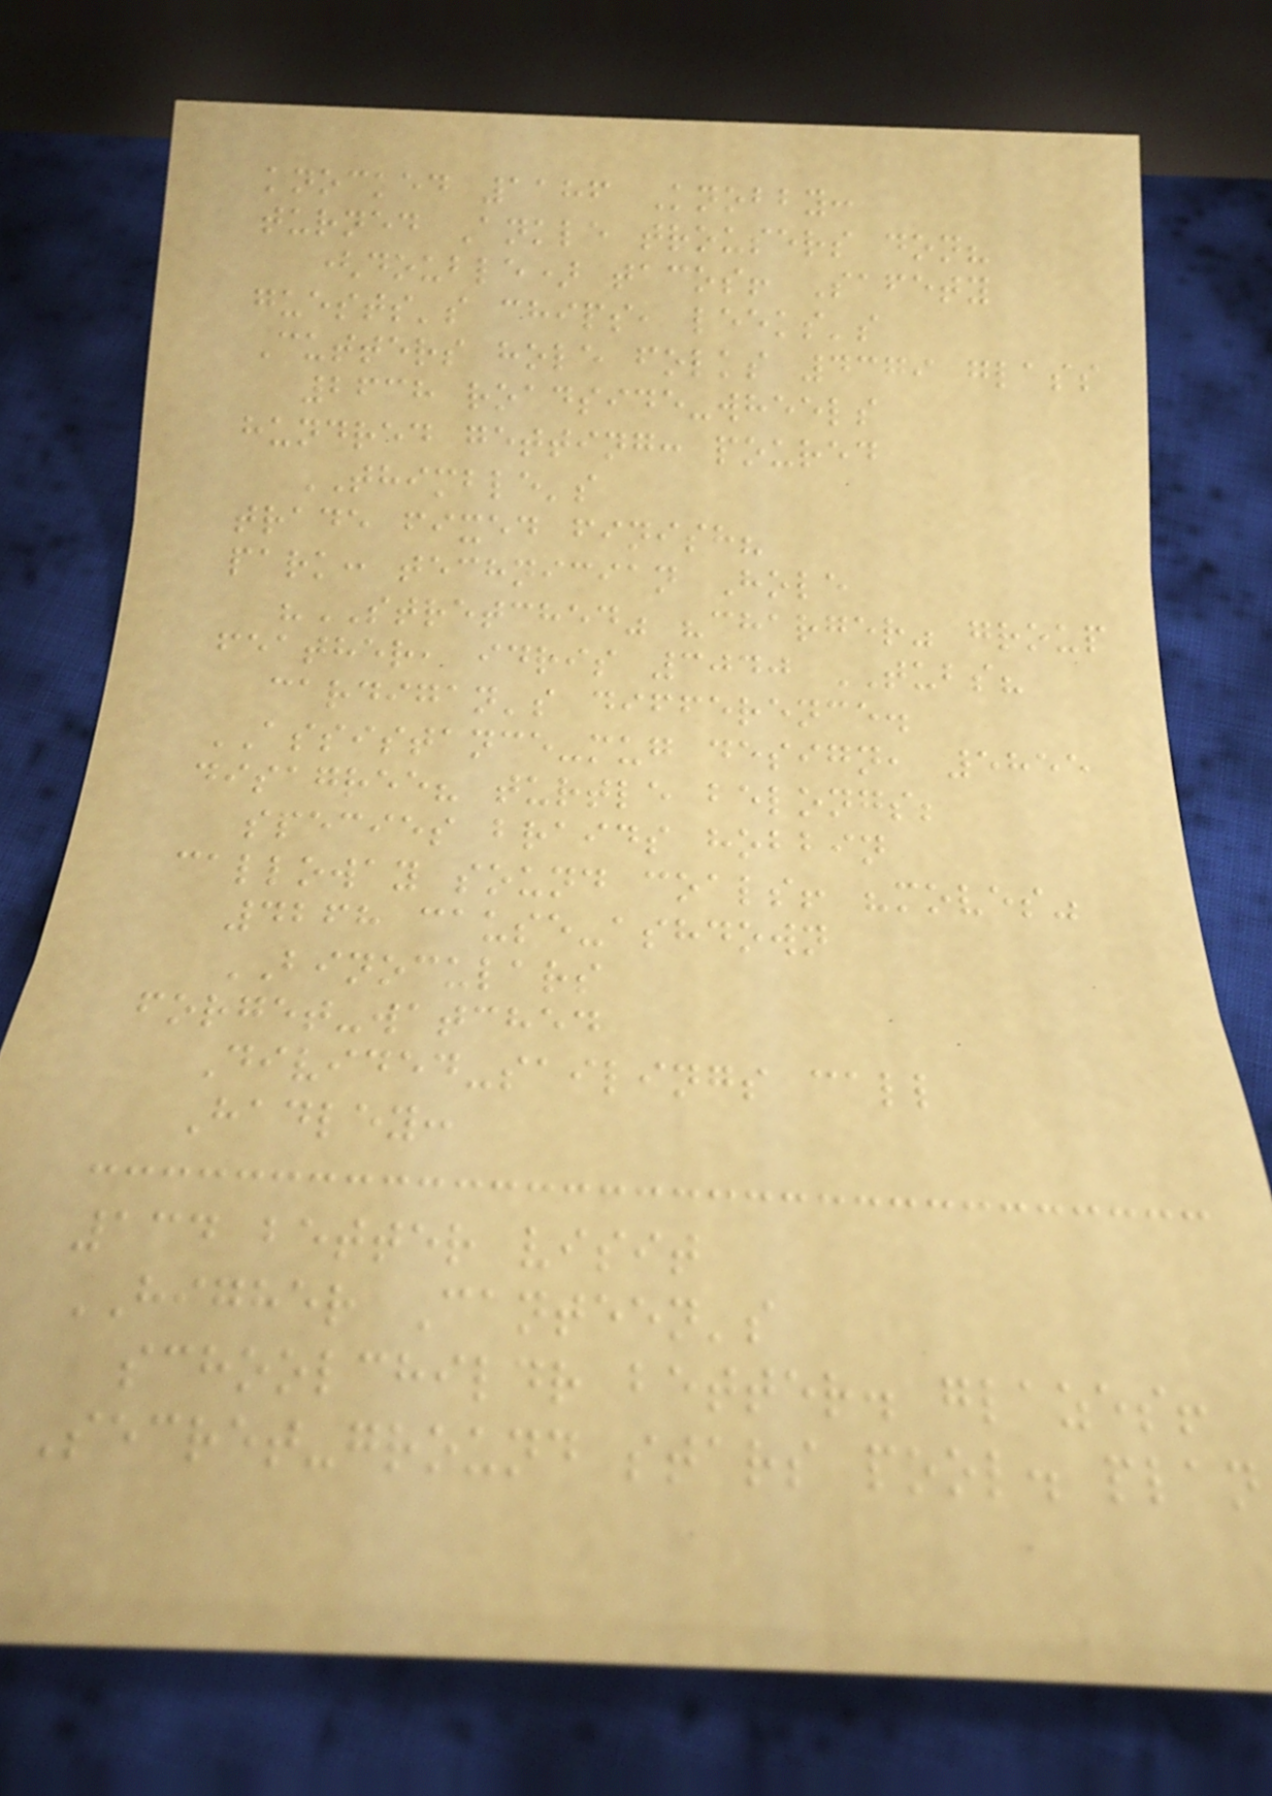knocked 1186 Knobby:
turned Ankle trousers don?
(double) tacos! Safety
guests's chips, leeks's
Cutters hole folks 4379 glass
2638 roadside-wheels
hundred getting: poured
THIMBLE's
trade fixed finish?
park: technician Hole
"STRETCHED" "charger" group
feather, idris 3040 TUBS?
cardigan's difference.
ASSISTANCE-mug design, 5855
disagree? turtle belongs;
species braids hobbin
calloway sound coals! "moves"
4268 cause-ashdown
BINOCULARS
forget-watched
Divided-sailings call
Hadley:
134 better visit
HIGHER Canteen's
schoolchildr better. glazes!
Secret-ground stars pool. plan
